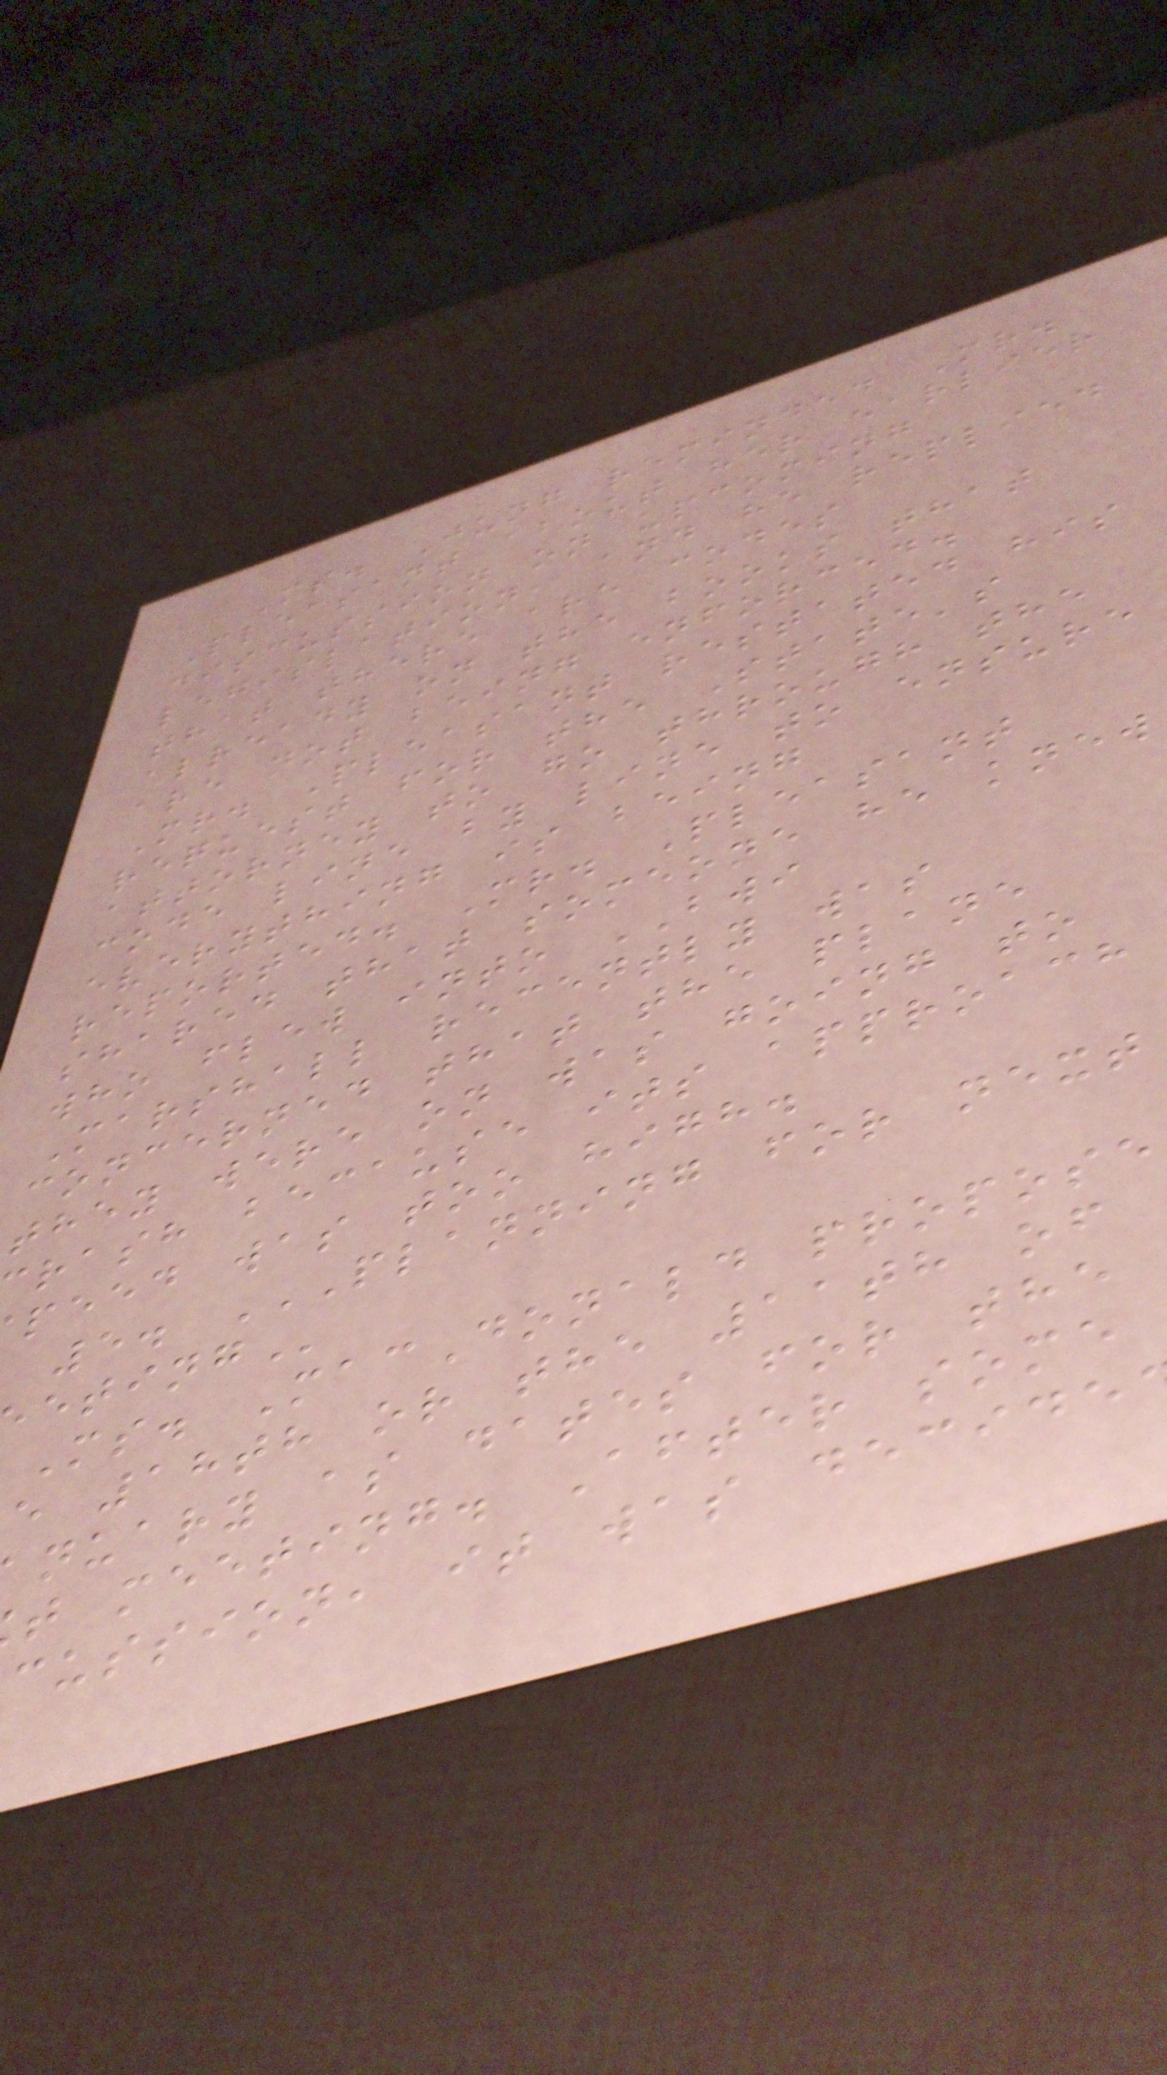Ms. Jung reminded Mr.
Pleasant about her earlier
discussion on upcoming
legislation, and he replied
that there are codes
already on the books that
are not being enforced.
Mr. Pleasant restated his
request for the State's
attorney to go through the
code line by line to ensure
everything is being
reported. Mr. Pleasant
shared that someone he knew
who flew into BWI
Marshall recently was
concerned that the plane
they were on was going to
rash because its approach
peed was too high.
5. PLANNING FOR NEXT
Ms. MacDonald propose
e 18th or the 11th of
nuary as dates for the
t meeting. After some
cussion, it was decide
